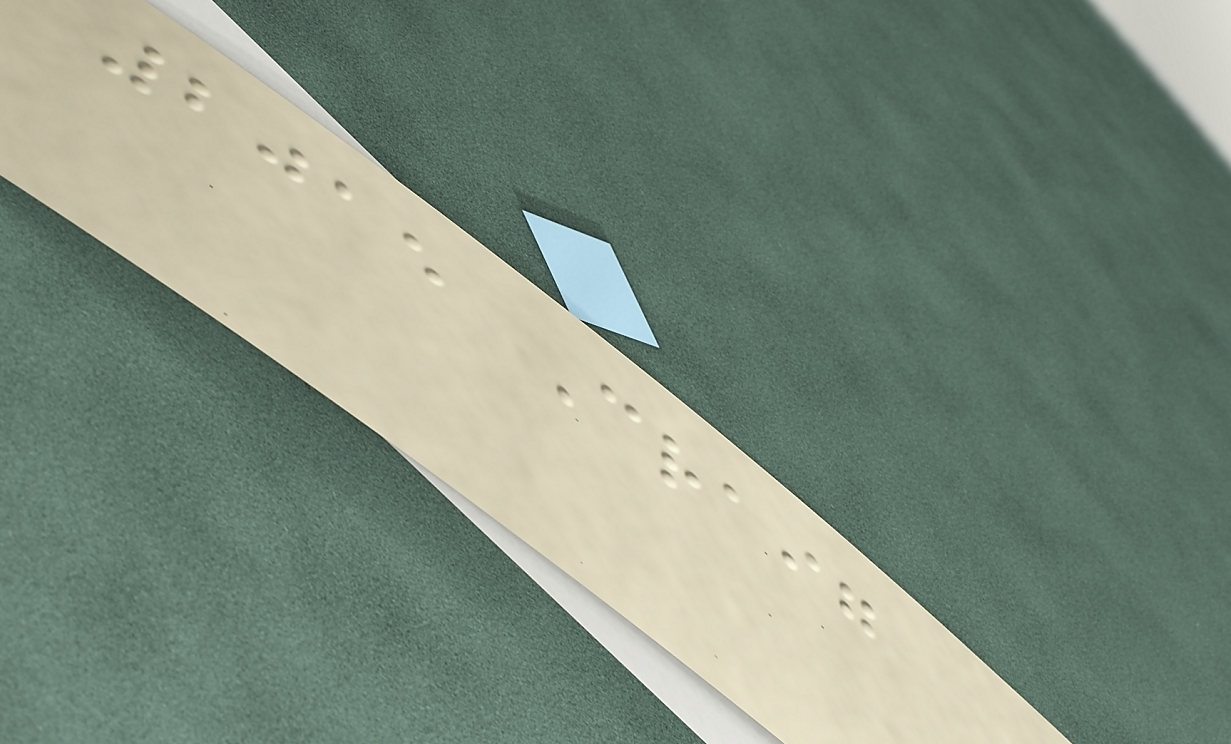2015 Craig
